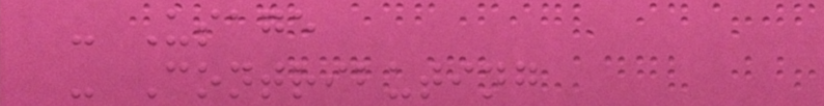- Usage
- Contributing
